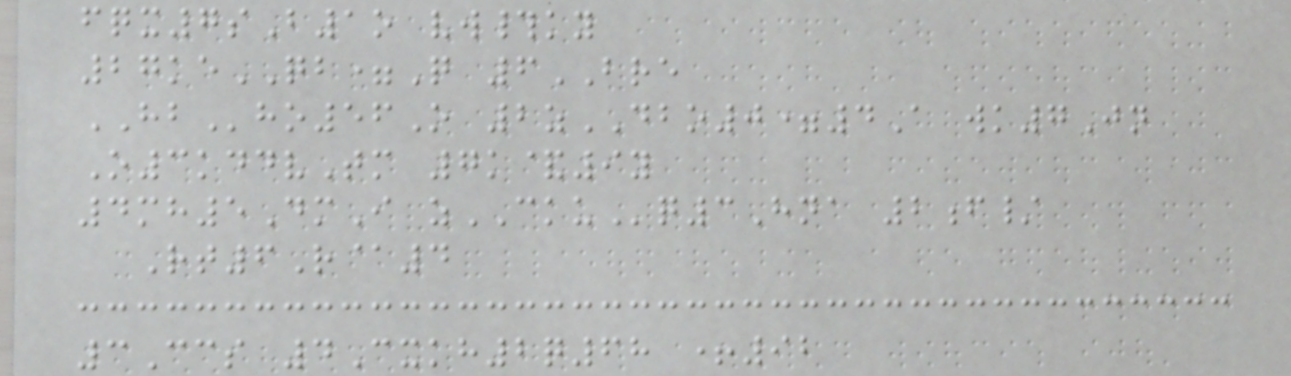fqx7sB1o vw#ky
27keQB=Q 6BRE
HBho56O 2zDBO0=4A wk7Jn
O3kddvTm 7k&9y
4mh5DmI zCKUq3Hna 2f/
Rt6R@4
3Ccs 4Cxkh2q68 +92
